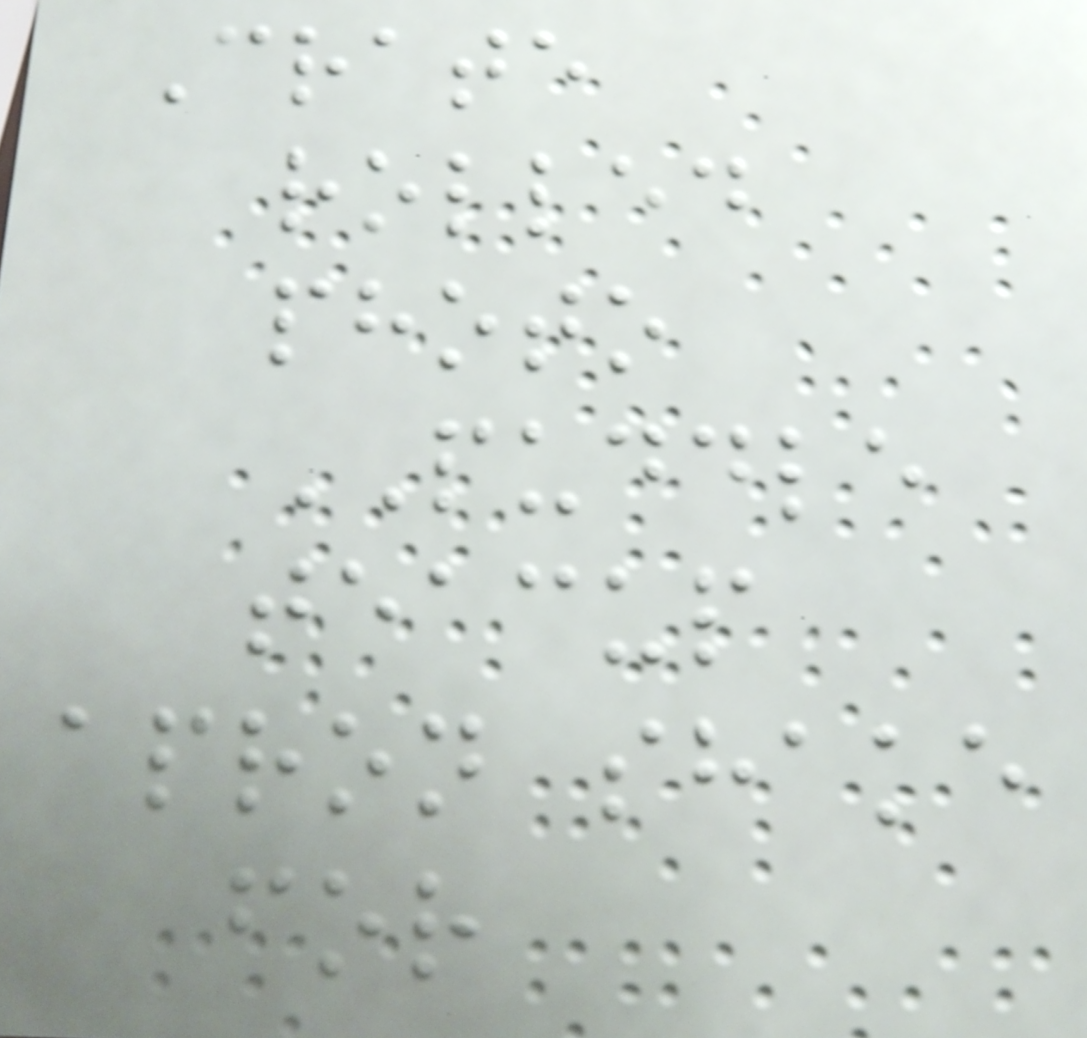Crate
rolled
photo
PUDDLE
teacup
apron shake
for
